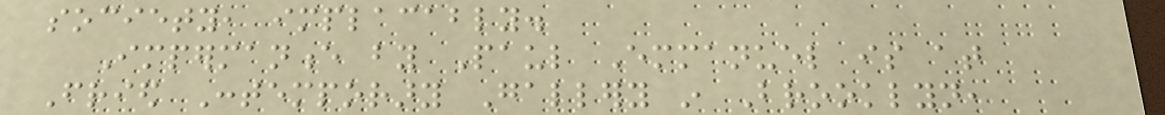society, implacably.
Impermanence by Paul Emmanuel is at
Fried Contemporary Gallery in Brooklyn,
